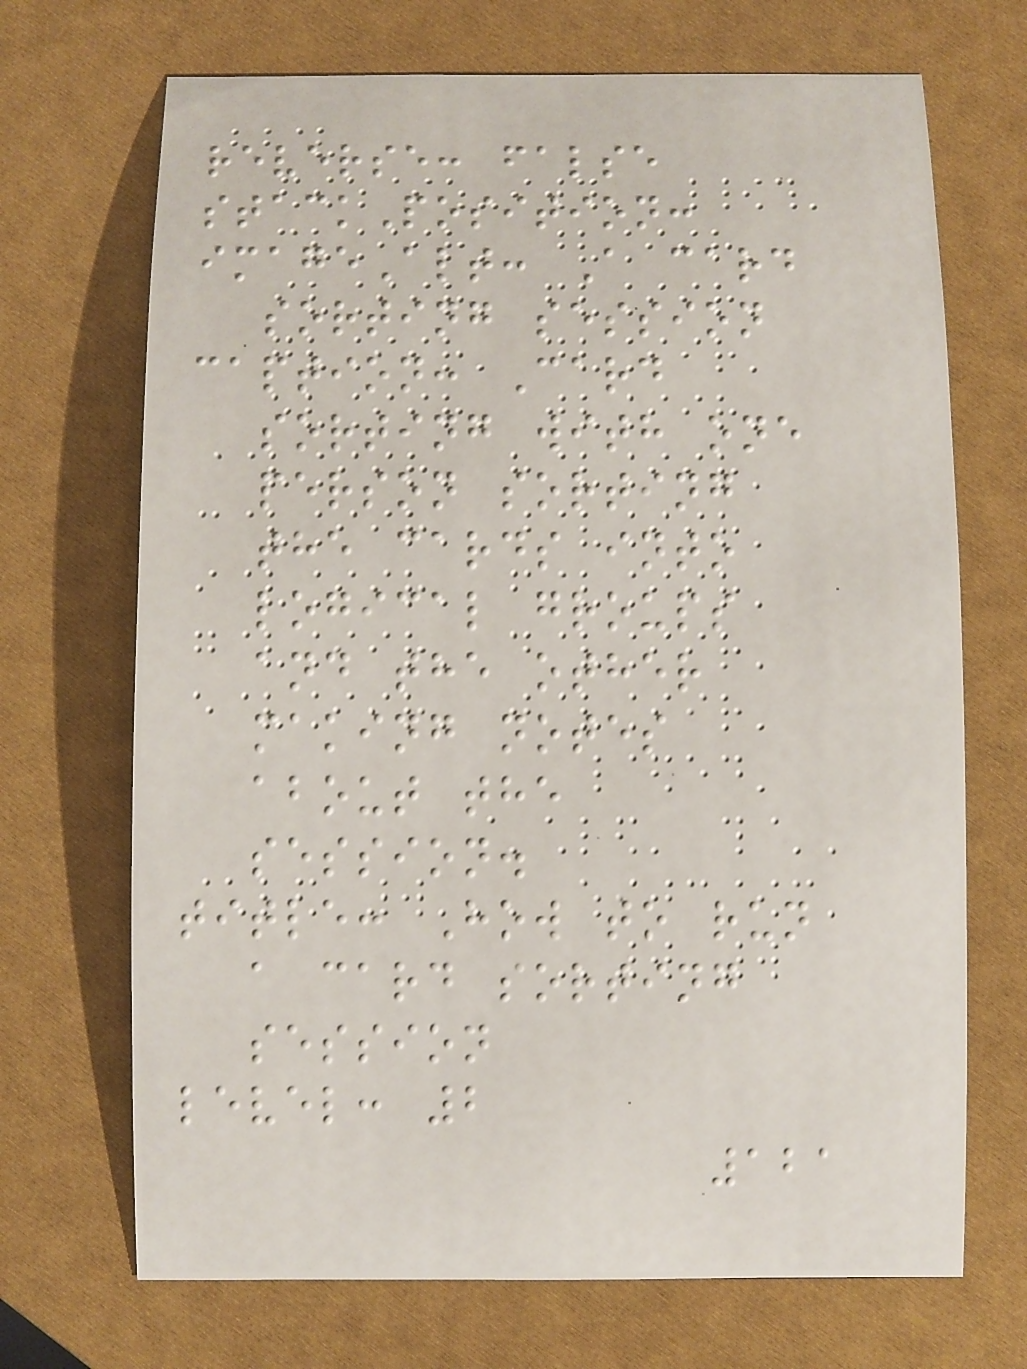reverse: false
stackPosition:
imageAlt: A card
sorting session
caption: Card
sorting with one
person sorting
the cards into
logical groups
and the other
making notes
about the
session.
title: How to run
a card sorting
session
level: 2
121
